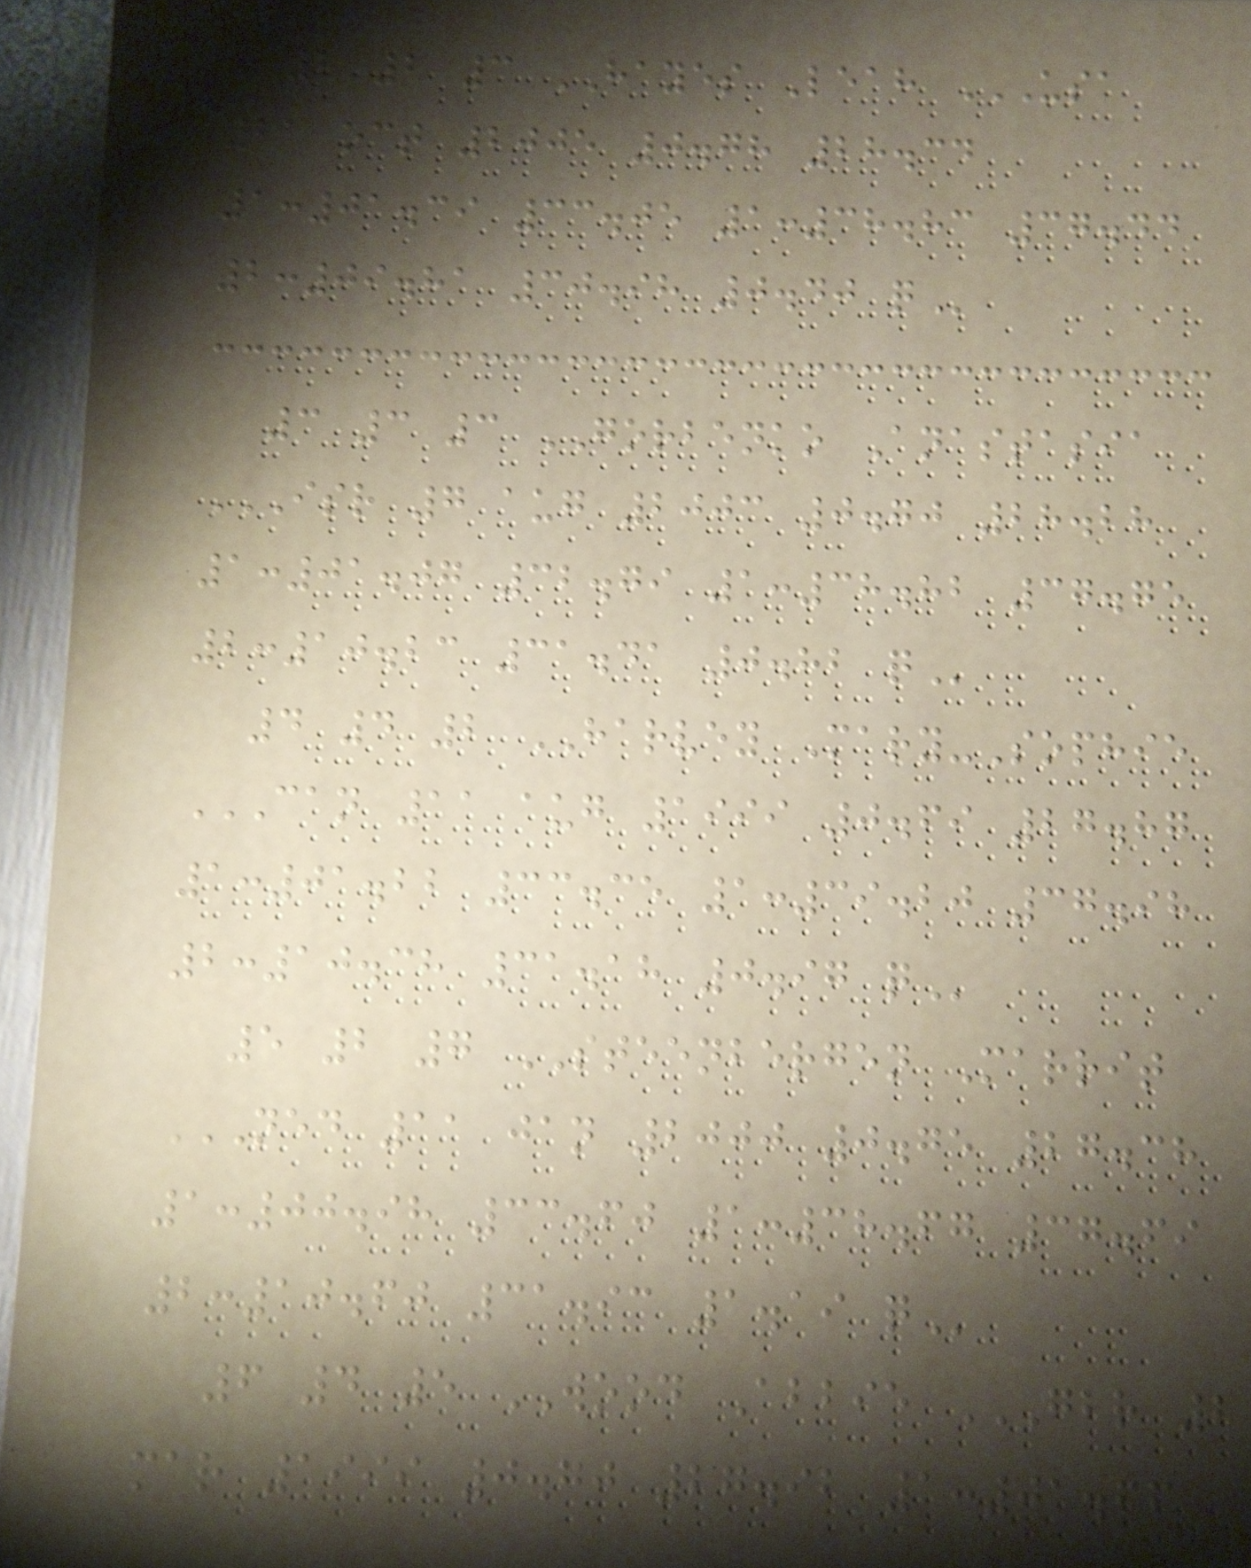2 2 3 HAYES Leah USA
21 OCT 2005 0.78 28.34
1:01.39 33.05 1:38.83 37.44
2:09.81 30.98 0.40 Q
3 3 3 GORBENKO Anastasia
ISR 7 AUG 2003 0.70 28.28
1:01.07 32.79 1:38.82 37.75
2:10.23 31.41 0.82 Q
4 4 2 HARVEY Mary-Sophie
CAN 11 AUG 1999 0.69 27.87
1:01.22 33.35 1:39.20 37.98
2:10.38 31.18 0.97 Q
5 2 7 STEENBERGEN Marrit
NED 11 JAN 2000 0.75 27.38
1:00.98 33.60 1:38.67 37.69
2:10.60 31.93 1.19 Q
6 4 5 WOOD Abbie GBR 2
MAR 1999 0.70 27.92 1:01.66
